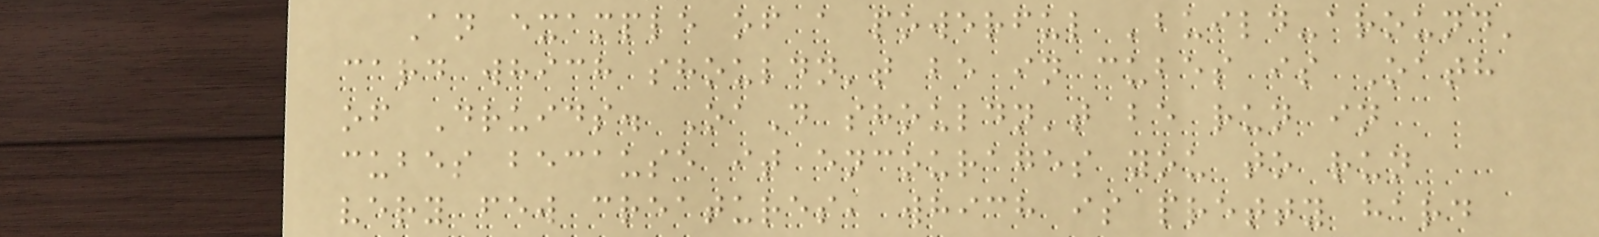An example of a powerful 'build-around'
card which shouldn't be in cubes is Oath
of Druids. OaD shouldn't be run in
cubes because it encourages you to run
very few creatures, which is pretty hard
